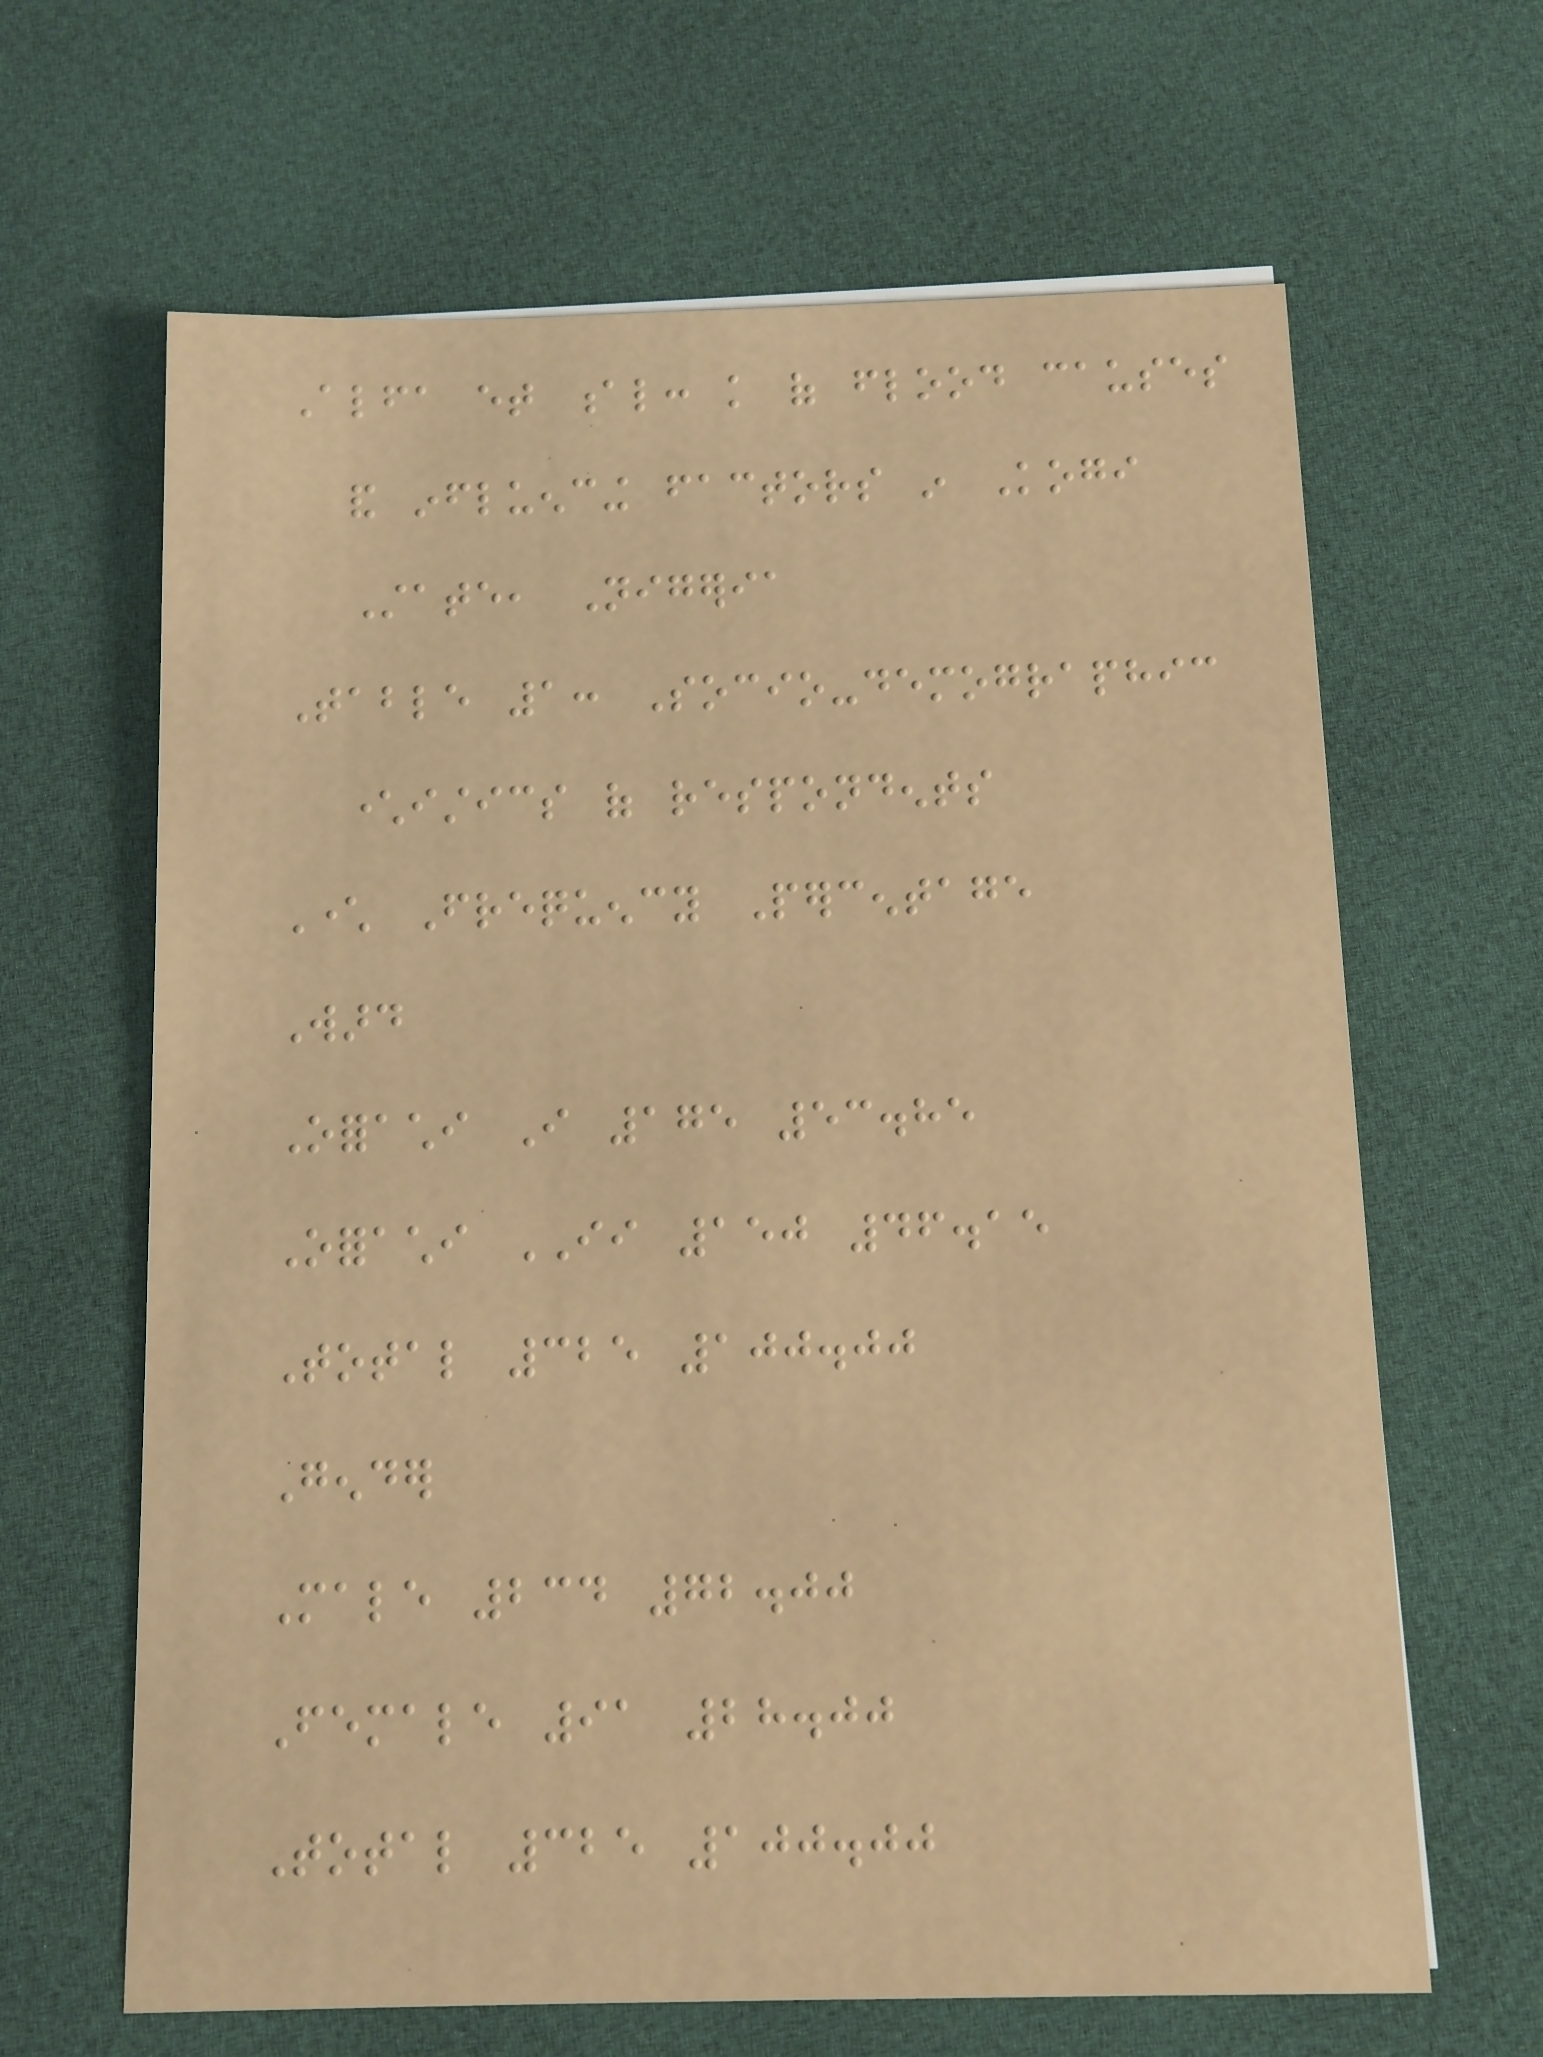Alfa et al: knowledge of flood causes
and influencing factors in Kogi
State, Nigeria
Table 1: Socio-demographic
characteristics of respondents
Character Frequency Percentage
Ward
Oforachi I 175 53.85
Oforachi II 150 46.15
Total 325 100.00
Gender
Male 234 72.00
Female 91 28.00
Total 325 100.00
